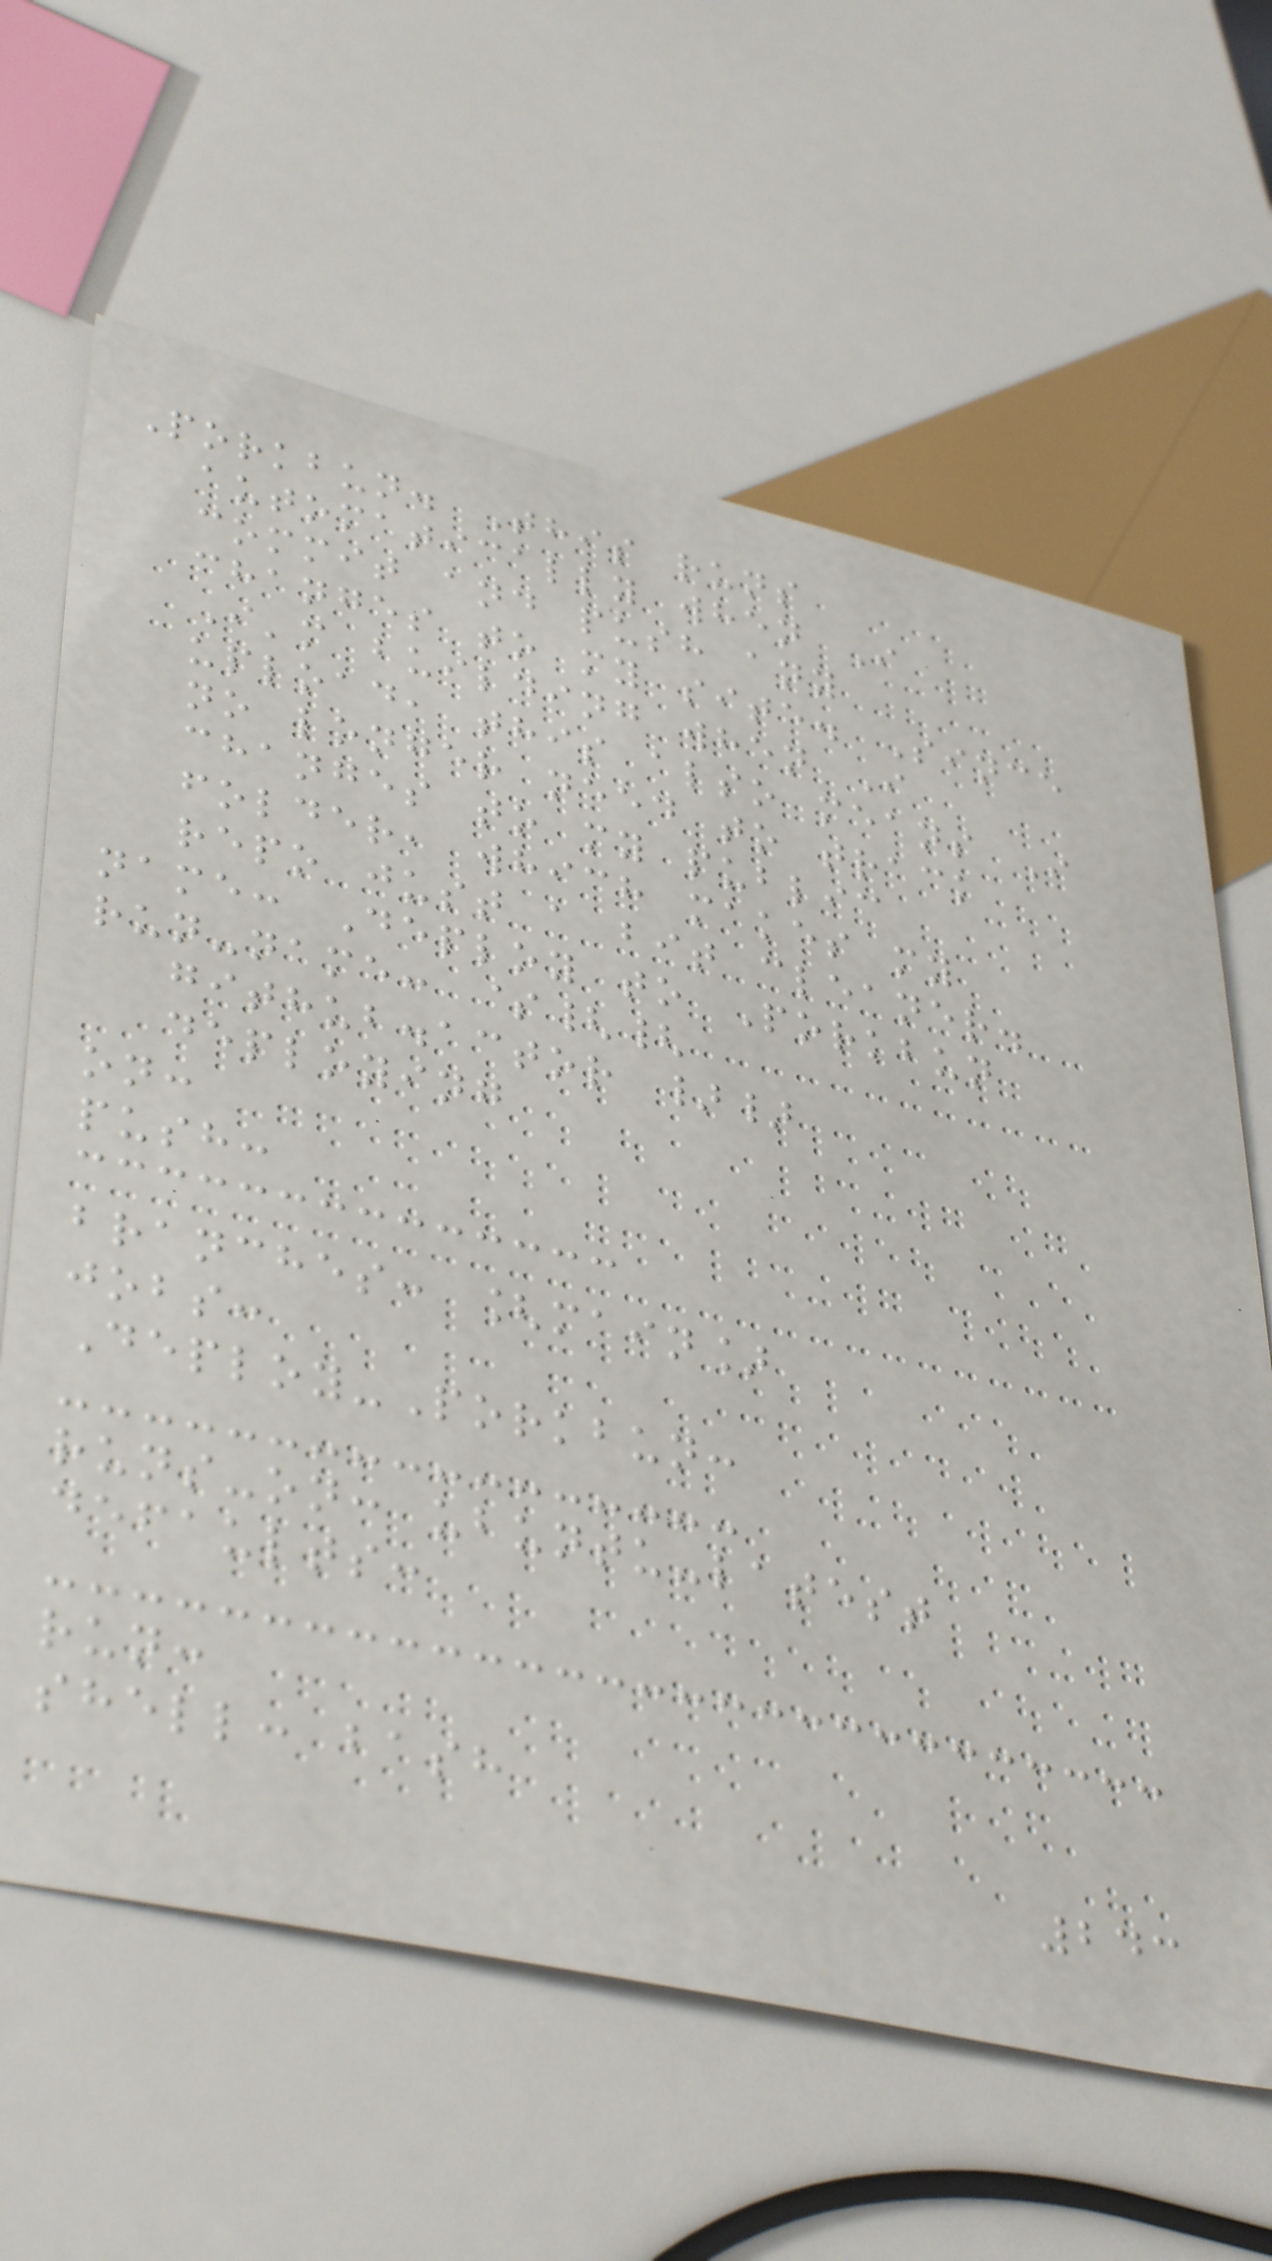Porkbun. This runs
automatically when I
commit and push any
changes to my site. Since
I'm building when I
upload, this also means I
no longer need to track
changes to my public
folder, which makes my
repo just a bit cleaner.
name: Deploy to Porkbun
run-name: ${{
github.actor }}
deploying
on:
push:
branches: [main]
jobs:
Deploy-Porkbun:
runs-on: ubuntu-latest
defaults:
run:
shell: bash
243
